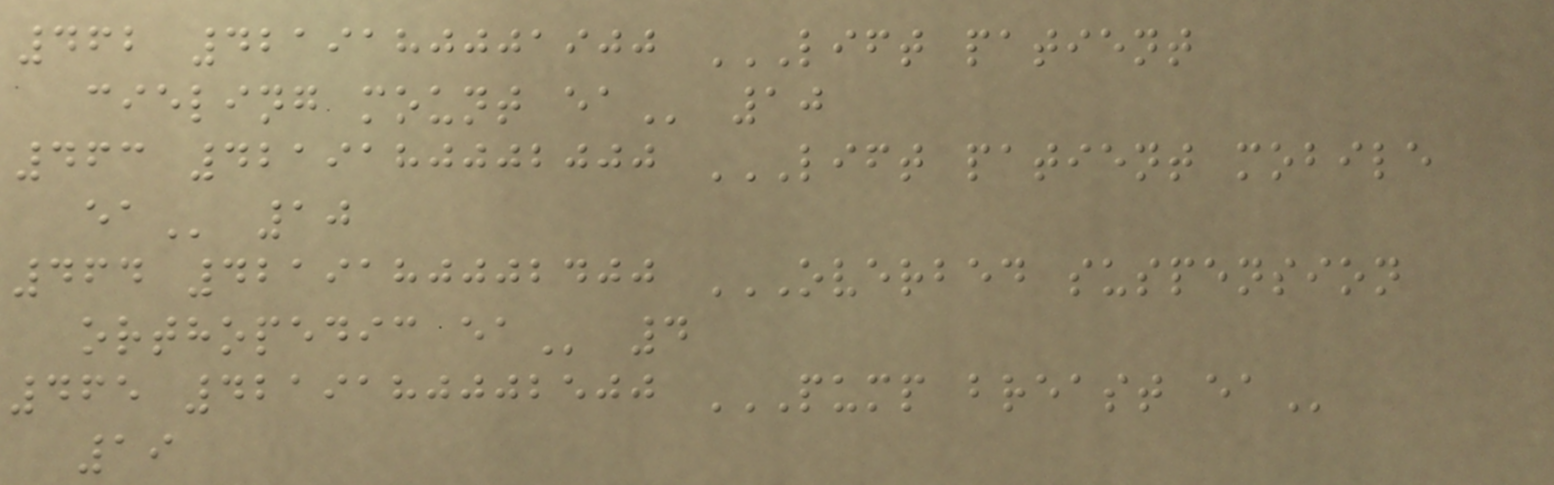462 4219180001900 LIFT PATIENT
CIELING MOUNT EA 10
463 4219180002000 LIFT PATIENT MOBILE
EA 10
464 4219180002400 OVERBED SUSPENSION
ORTHOPEDIC EA 4
465 4219180002500 PUMP BREAST EA
19
